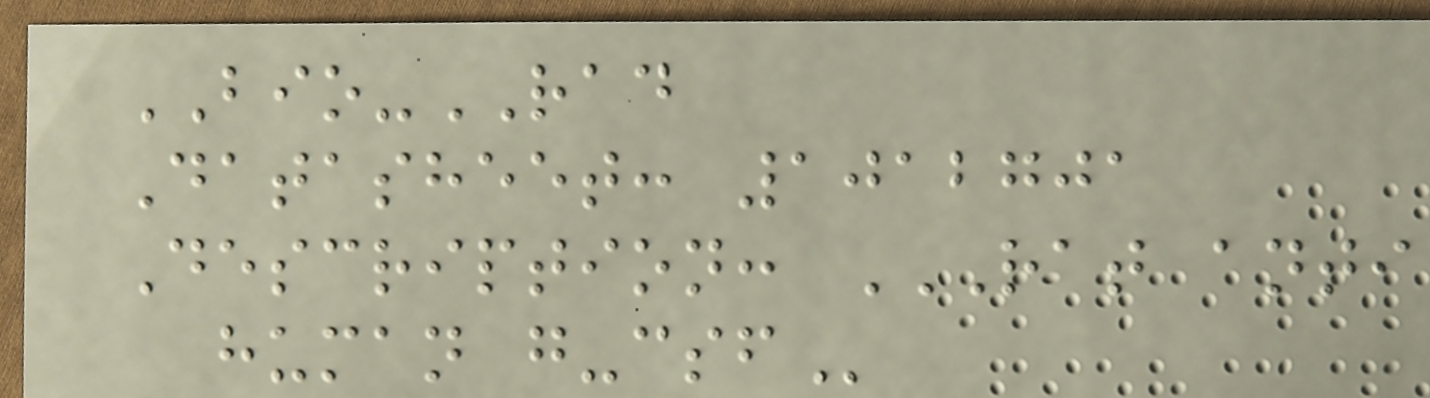BIO-RAD
Datasheet: 1012701
Description: RAT ANTI
HUMAN G-CSF
